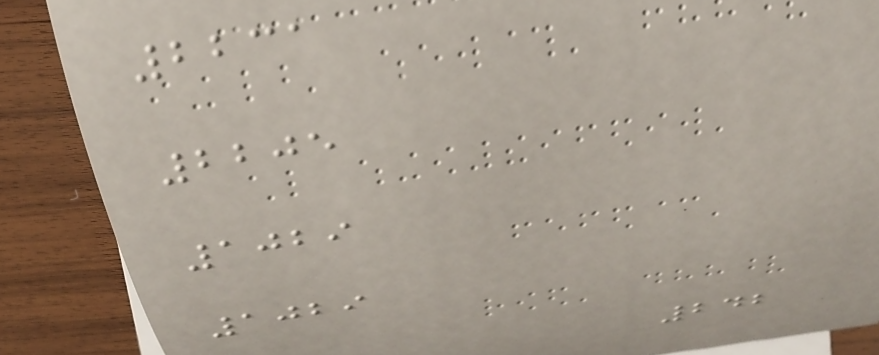2231
2205
1029
1029
242
